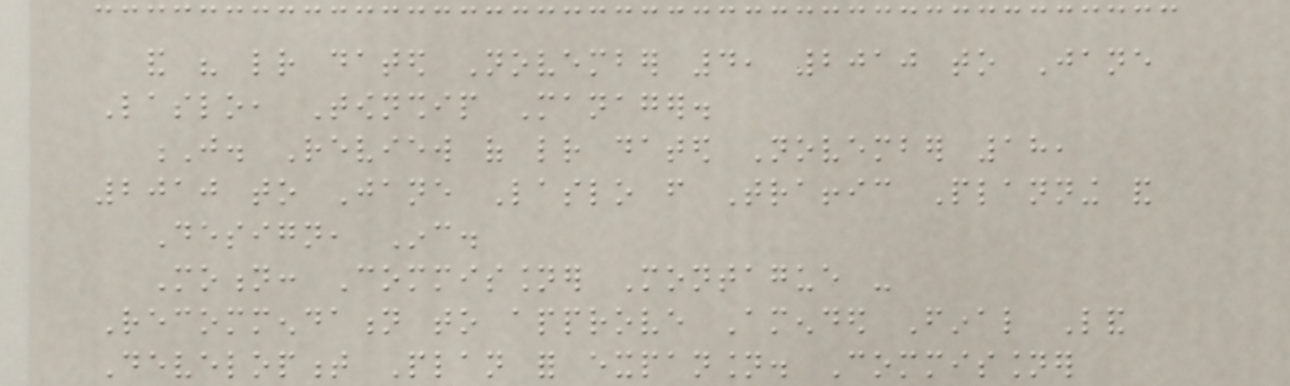and his letter dated November 4, 2010 to Jane
Laslo, Township Manager.
J. Review of letter dated November 18,
2010 to Jane Laslo from Traffic Planning and
Design, Inc.
Motion: Commissioner Montague -
Recommendation to approve Amended Final Land
Development Plan for expansion. Commissioner
